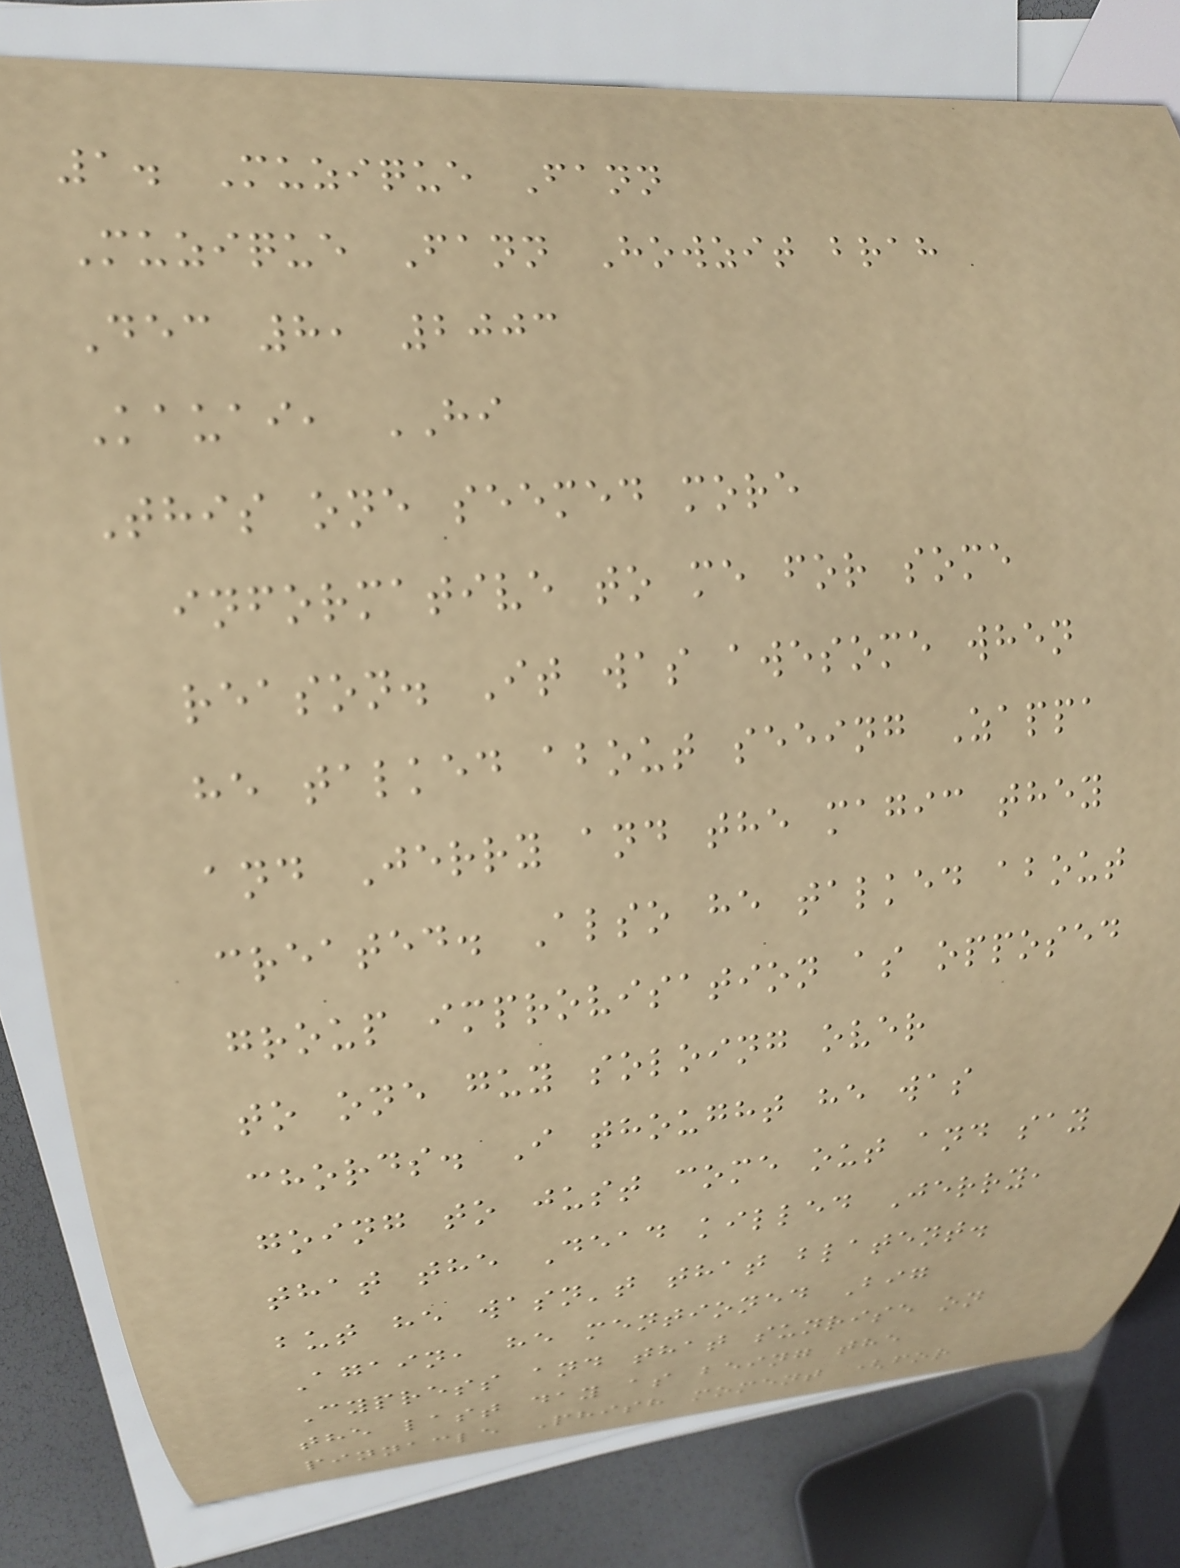1. Muzique Fann
Muzique Fann Howzit brah
Dec 8, 2003
Kauai, HI
This one seemed more
informative to me for some
reason. It was awesome when
he talked about seeing Zappa
and Jerry and the magic they
created. Also he talked about
group improvisation as opposed
to one guy soloing over
chords. I thought he was
going to just come out and say
that the Dead killed Jerry,
but he wasn't that blatent.
Again, he mentioned Big
Cypress and that sunrise on
the last day as being the
pinnacle Phish moment (for
